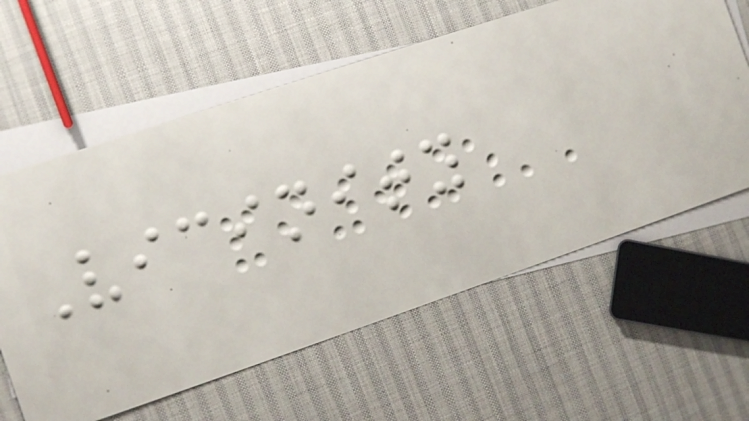Vicinity
